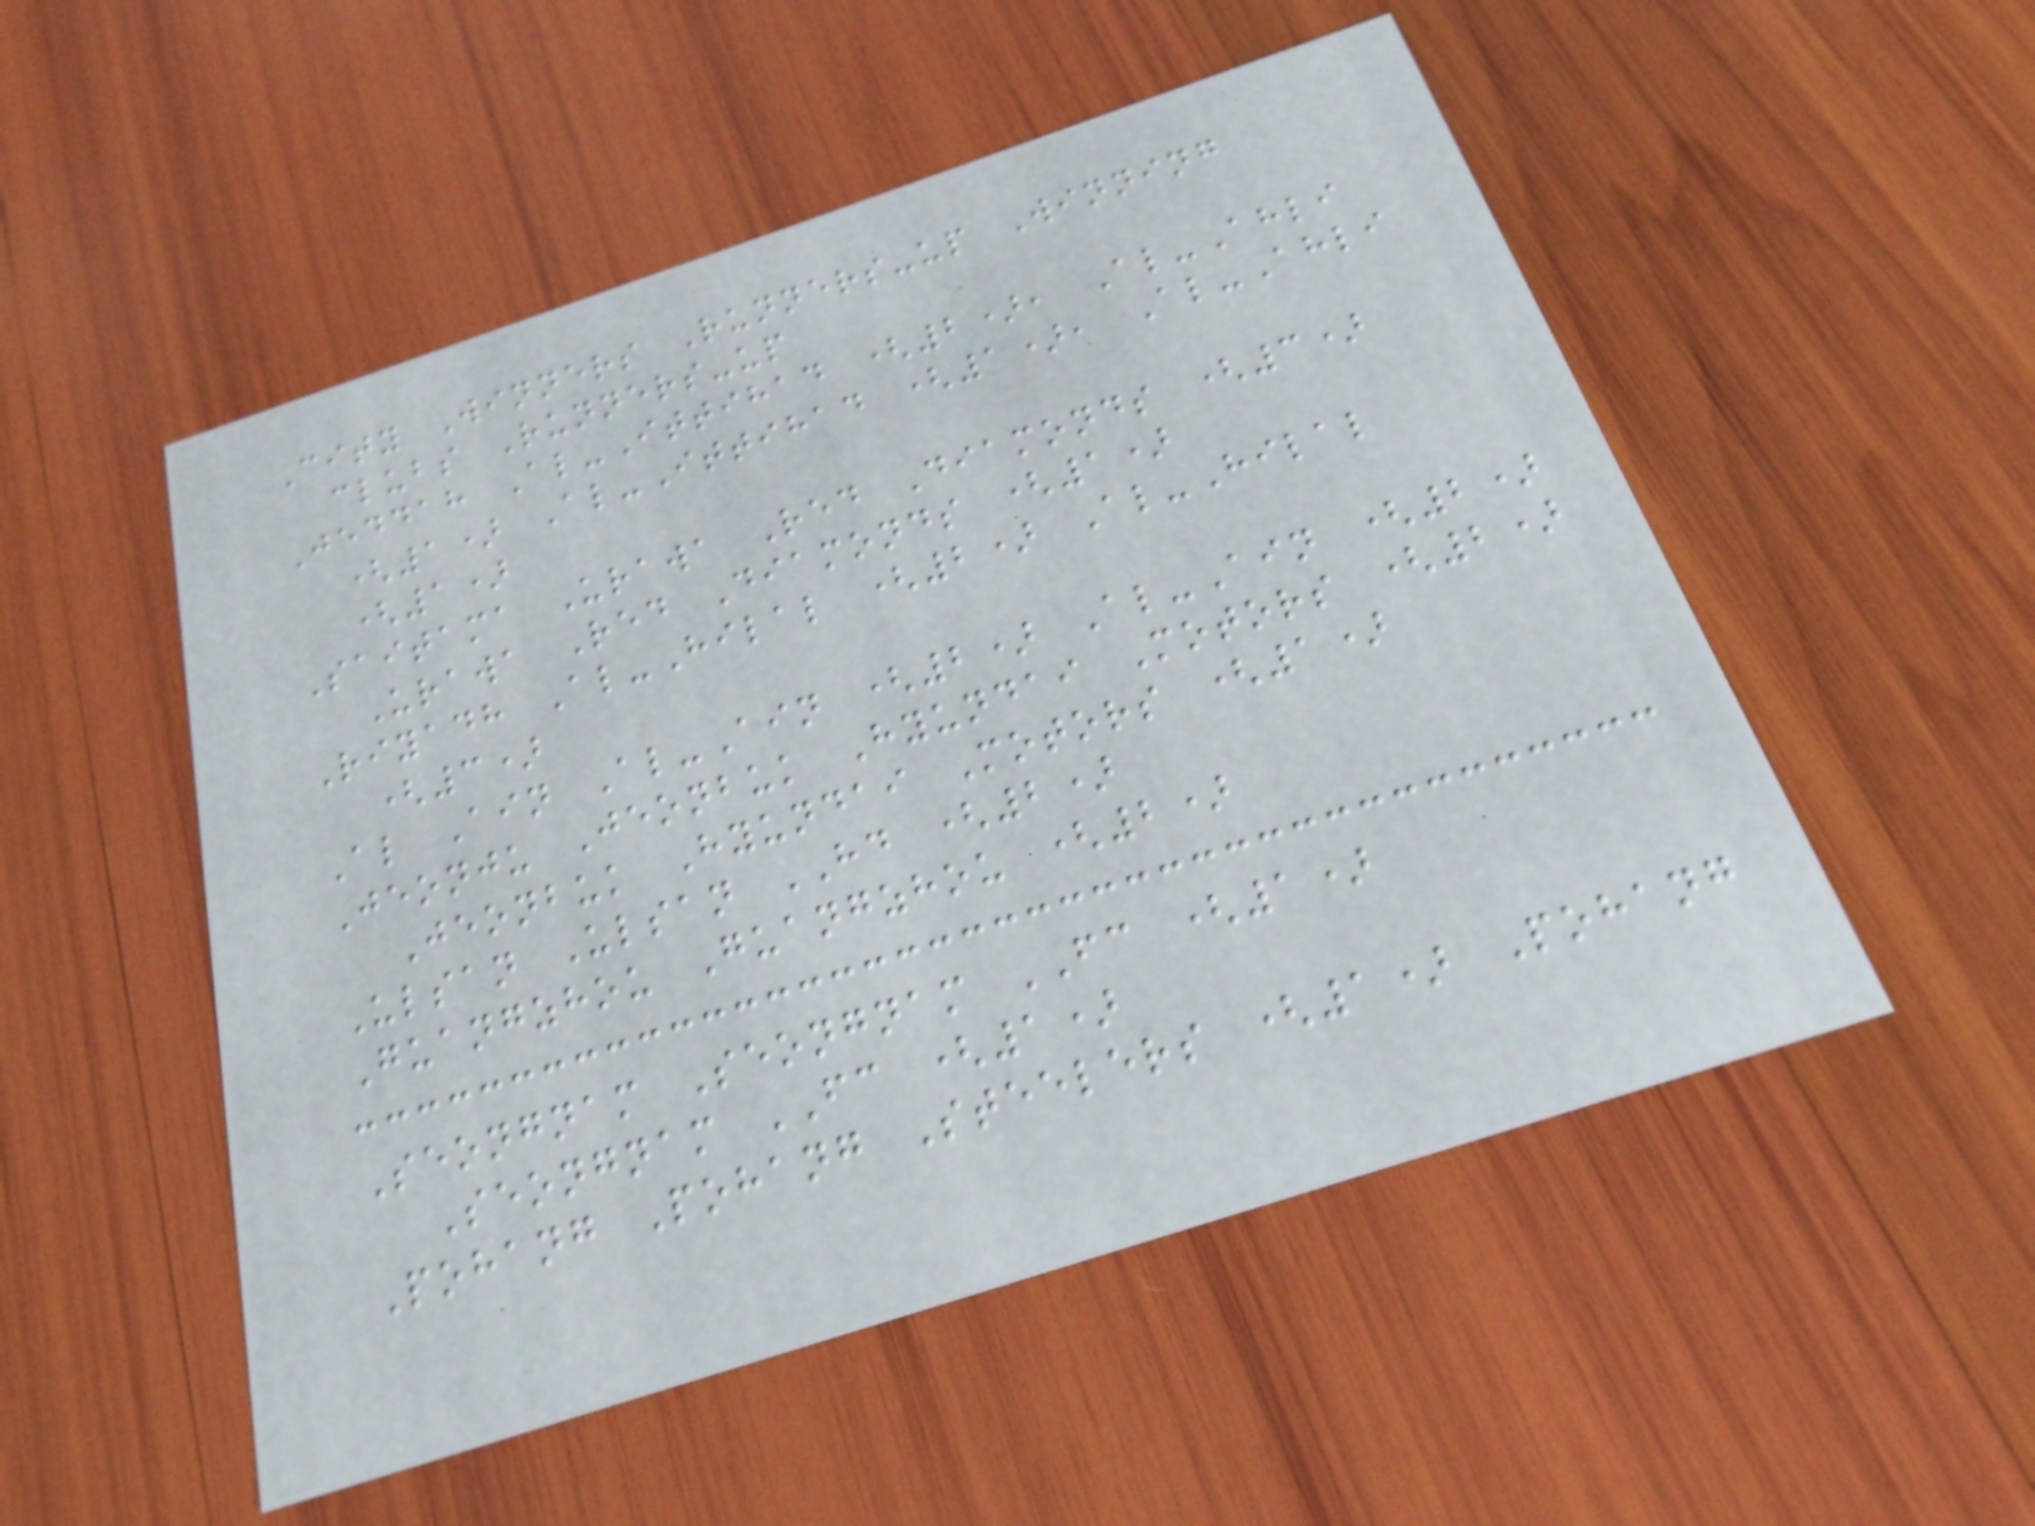City Winners Runners-up Winning
clubs Runners-up
Jeddah Al-Ittihad (2), Al-Ahli
(1) Al-Ittihad (1), Al-Ahli
(1)
Saitama Urawa Red Diamonds (3)
Urawa Red Diamonds (1)
Riyadh Al-Hilal (2) Al-Hilal
(3)
Al Ain Al-Ain (2) Al-Ain (2)
Jeonju Jeonbuk Hyundai Motors (2)
Jeonbuk Hyundai Motors (1)
Ulsan Ulsan HD (2)
Guangzhou Guangzhou (2)
Seongnam Seongnam FC (1)
Seongnam FC (1)
Pohang Pohang Steelers (1) Pohang
